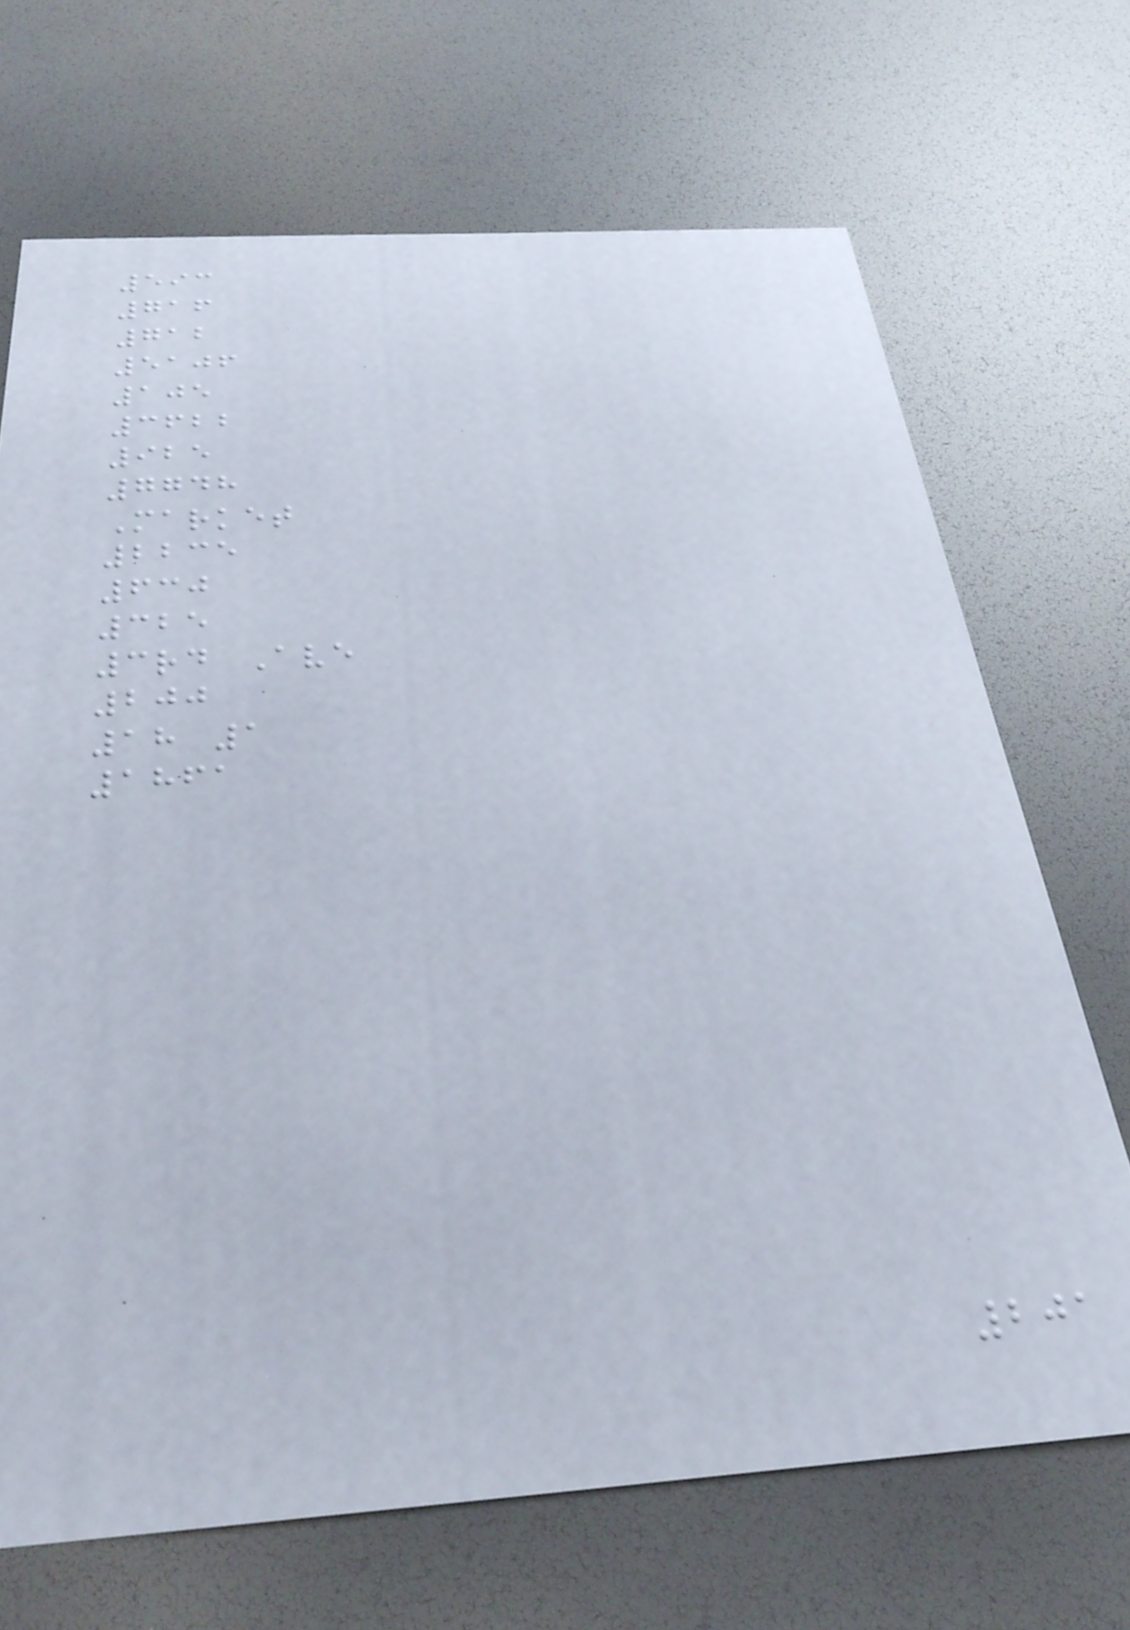593
716
712
5106
105
3622
925
7748
Market
2235
630
325
3rd Ave
200
18 1
1861
201
